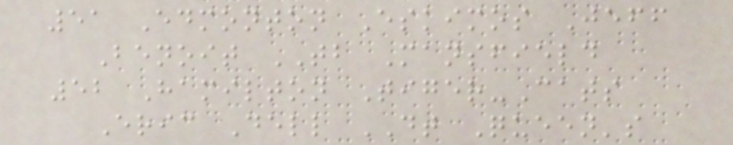51 Edmonton Eskimos Jeff
Benoit TB Mansfield
52 Hamilton Tiger-Cats
Eric Dell DT Queen's
